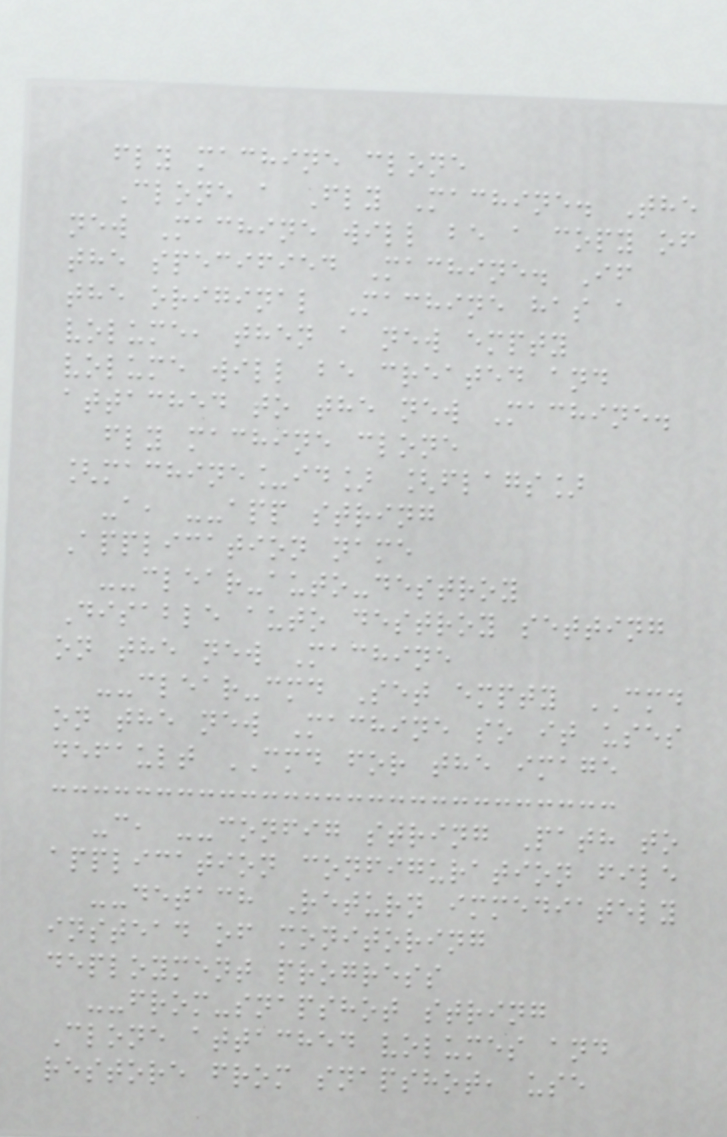fly machine clone
Clone a Fly Machine. The
new Machine will be a copy of
the specified Machine. If
the original Machine has a
volume, then a new empty
volume will be created and
attached to the new Machine.
fly machine clone
[machine_id] [flags]
-a, --app string
Application name
--clear-auto-destroy
Disable auto destroy setting
on the new Machine
--clear-cmd Set empty CMD
on the new Machine so it uses
default CMD for the image
-c, --config string Path to
application configuration file
--detach Return immediately
instead of monitoring
deployment progress
--from-snapshot string
Clone attached volumes and
restore from snapshot, use
